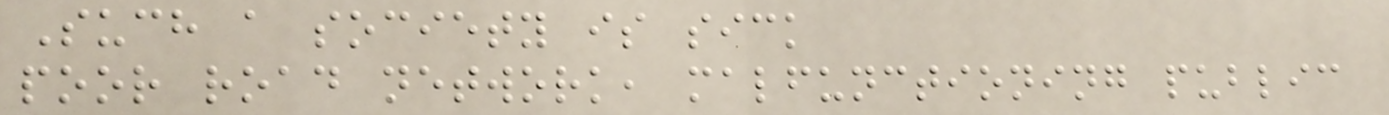Such a society is sick
poor road network, malfunctioning public
